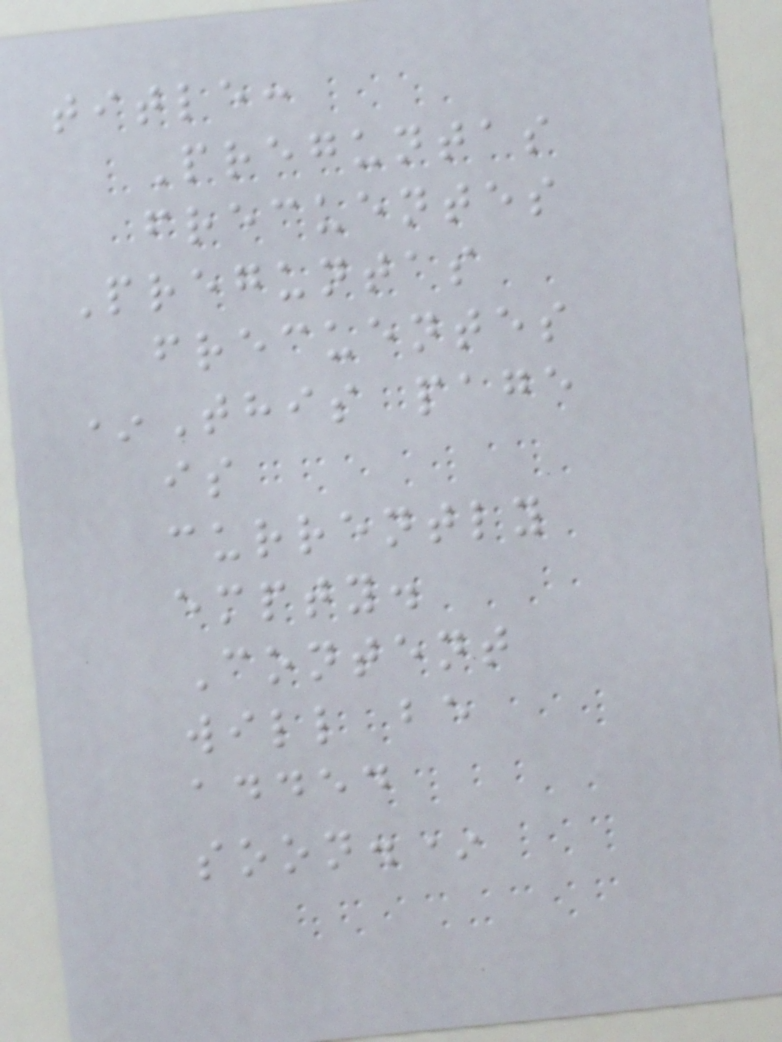title:
Preguntas
frecuentes
Preguntas
frecuentes
*This page
is
currently
empty.
Content
will be
added
soon.*
